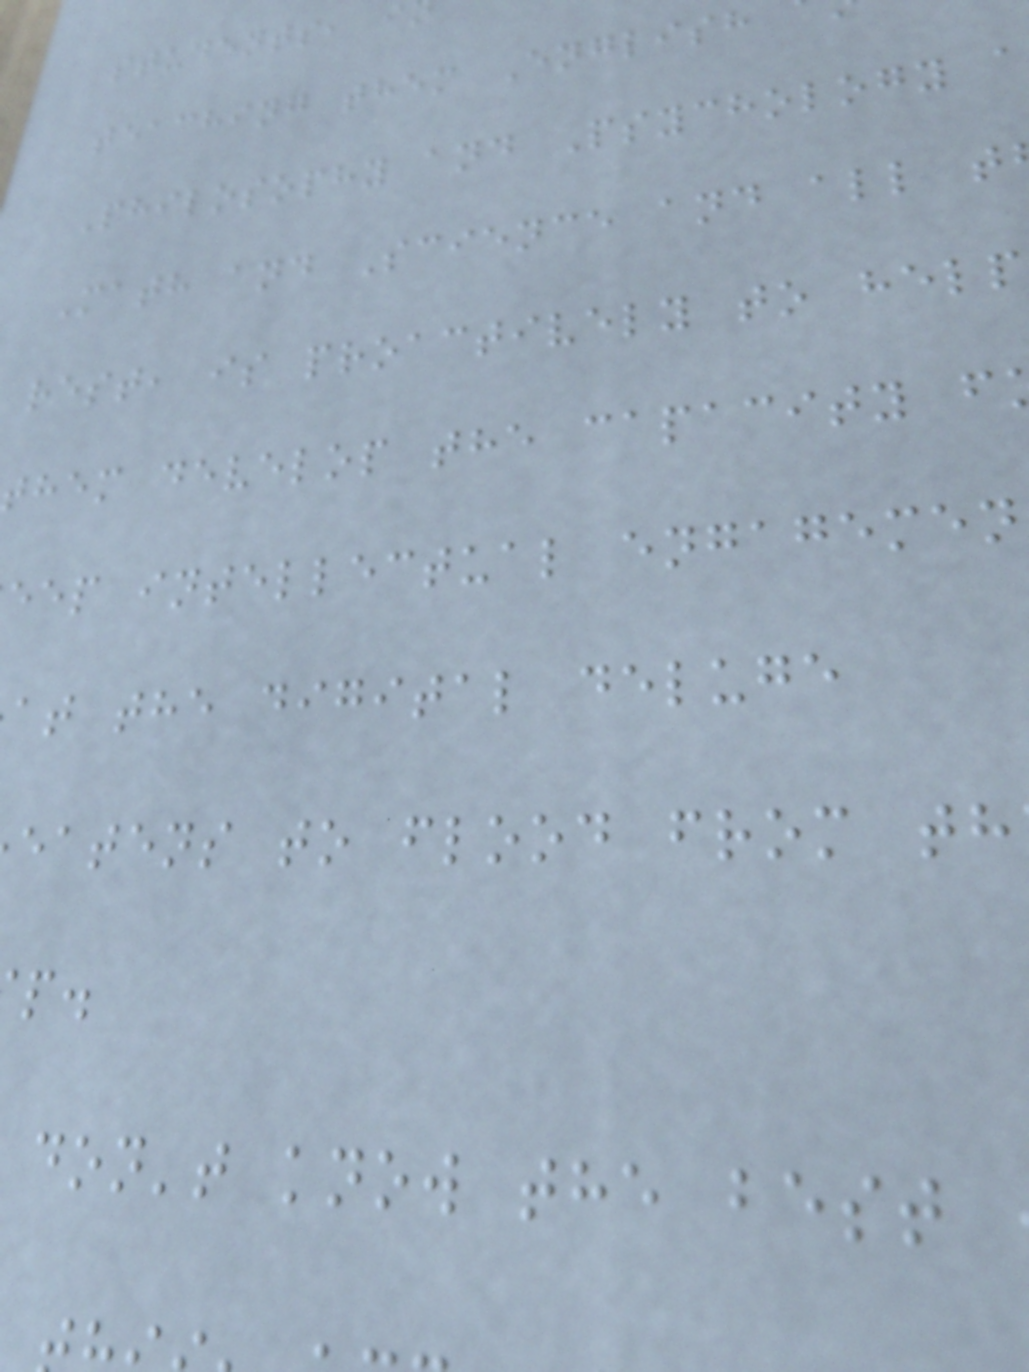students, i
teaching them English
Philosophy and Psychology a
Math and Science and all t
rest, is proactively to help
them develop the capacity f
eep intellectual engagemen
at the digital deluge
eatens to flood from th
don't know the best
